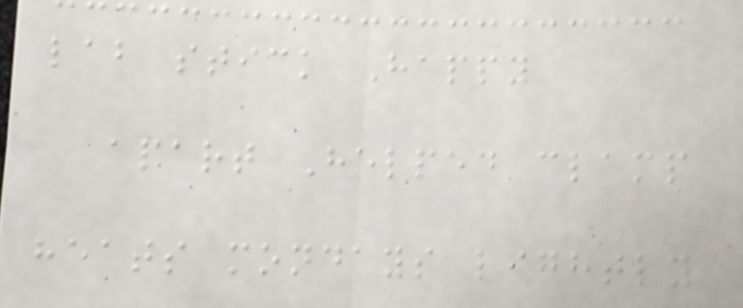lab stick Happy
apart Helped clamp
heats mondays lightly
